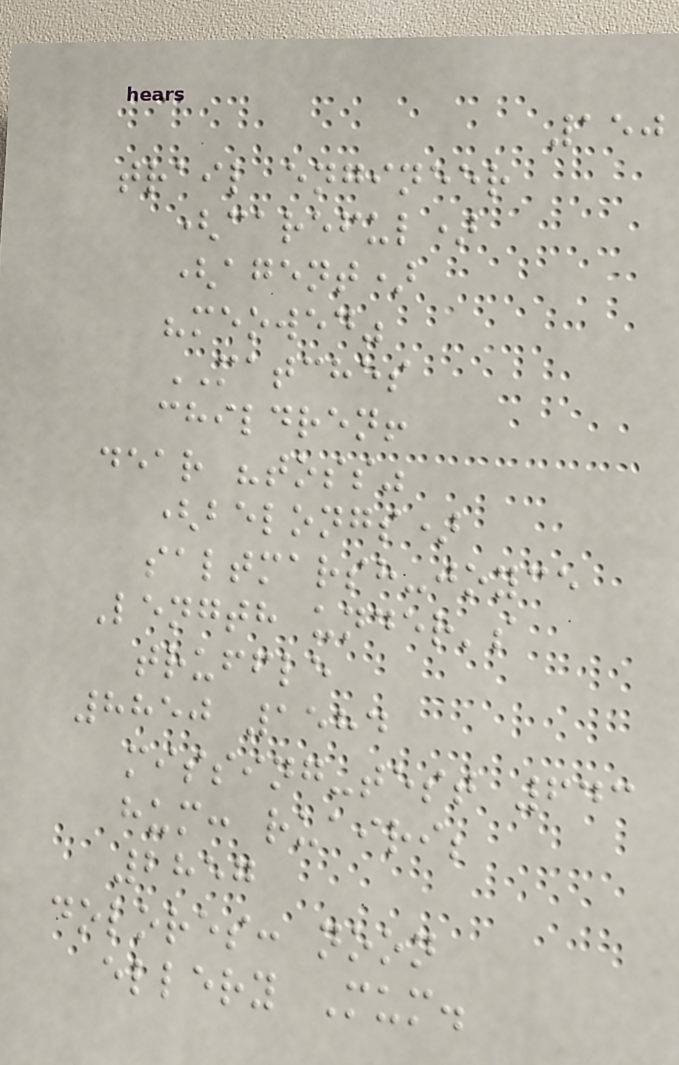150
trail engineer
(careful)
(agent)
"meowed"
MATCHES
children!
dear "toss"
(belongs)
saltmarsh-joyce
Length under's
truffle
8850 1584
missing-test 643
hum: ruairi;
2857
dolores: noon
ellery Mum.
